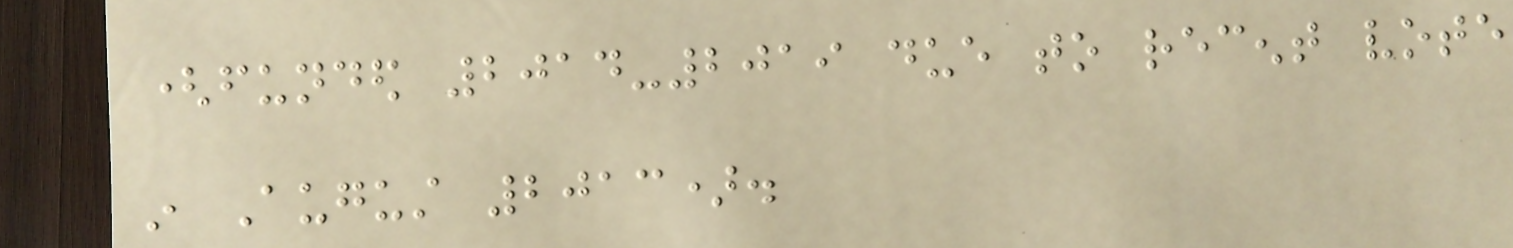(funded 2014-2019 due to recent vote
in August 2013).
